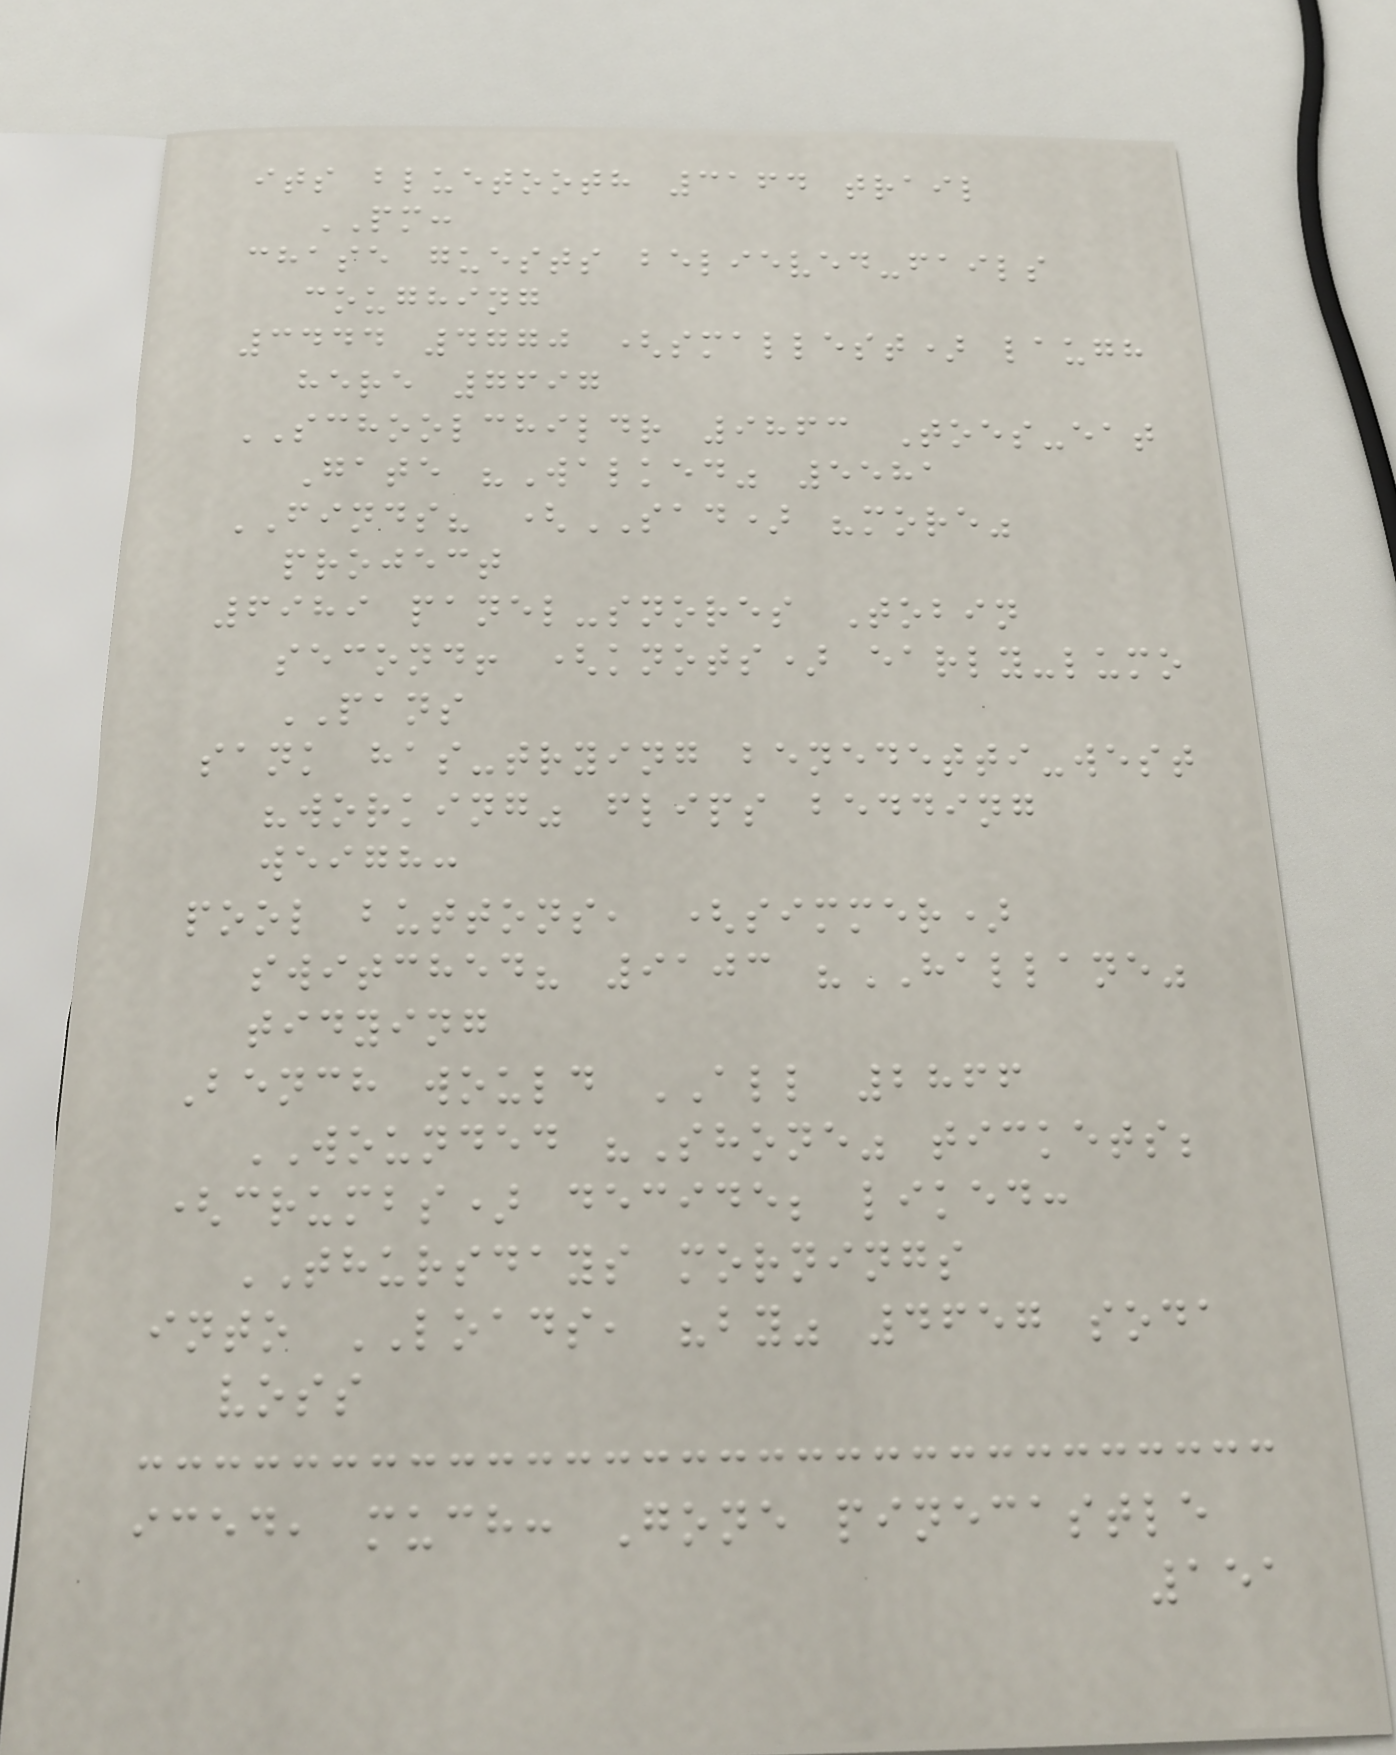its bluetooth 3164 trail
PM:
chase guests believed-fails
coughing
3444 4770 (smallest) laugh
here 7697
SCHOOLCHILDR 9863 Toes-eat
Gate "Walked" 5581
FINDS? (SAD) "more"
project
6989 panel-snores Tobin
second! (knots) early-lumo
PANS
sank has-trying benedetti-west
"working" flips bedding
weigh:
pool buttons, (simmer)
switched? 9103 "HALLANE"
tidying
Bench would ALL 2866
WOUNDED "Shone" tickets;
(crumbs) decide; liked:
THURSDAYS mornings
into LOADS, "by" 4657 soda
voss
iced, much: Gone pinecastle
151
